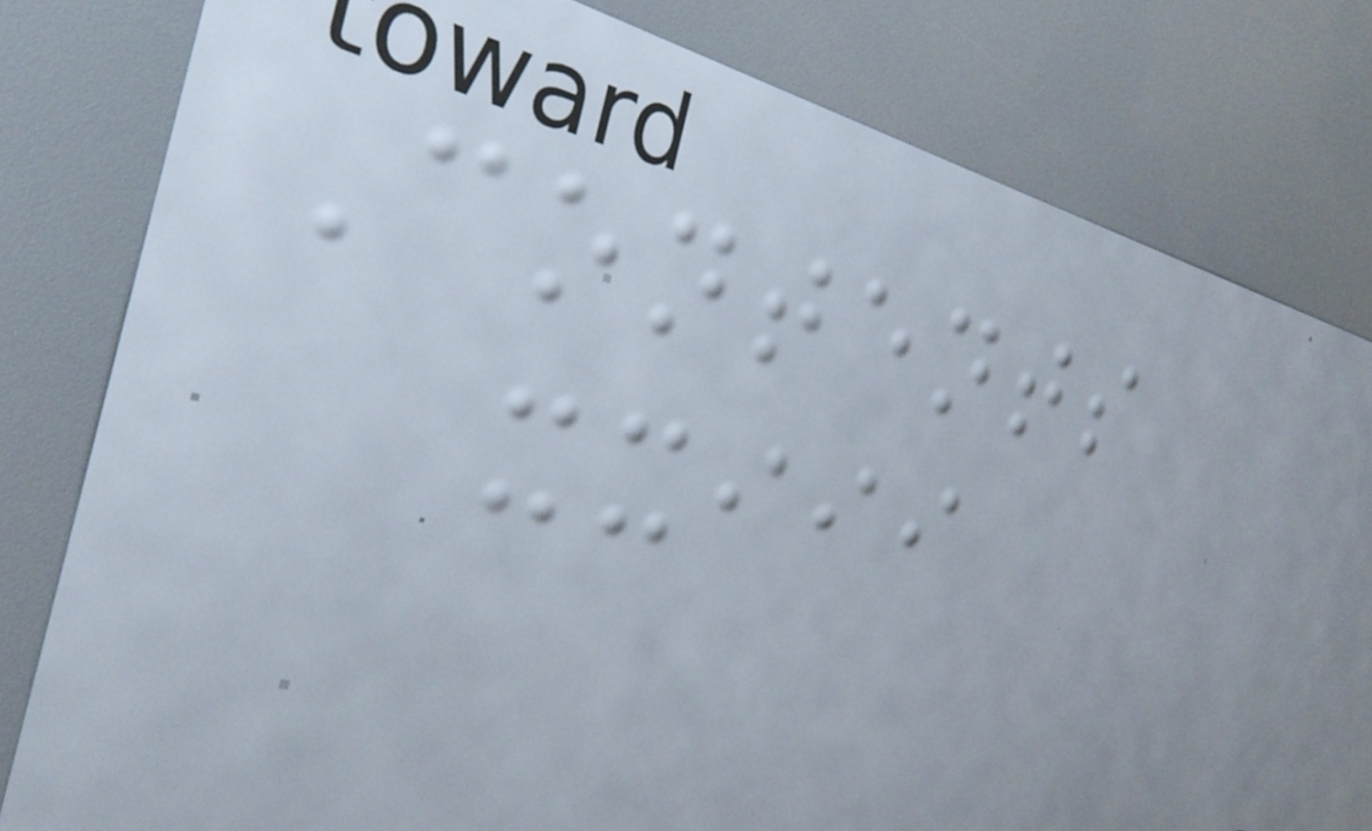Contents
xxiii
